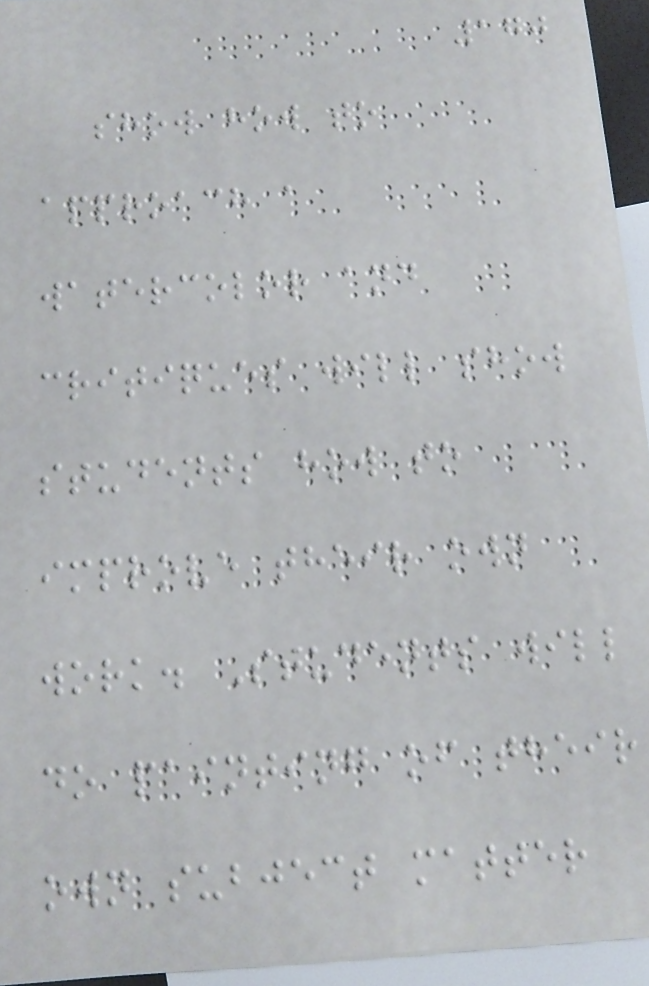170
show how to
approach a
watercolor and
critiques will show
students how to
improve their own
work. Students will
do painting of their
own subject matter
